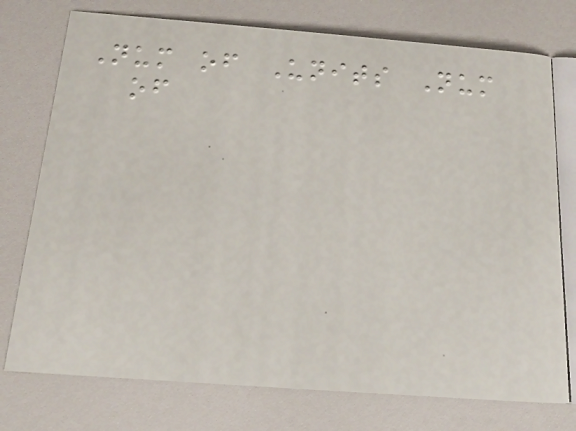Num of Units Num
of
